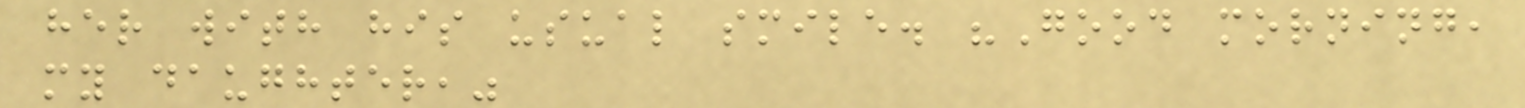her with his usual smile. "Good morning,
my daughter,"
